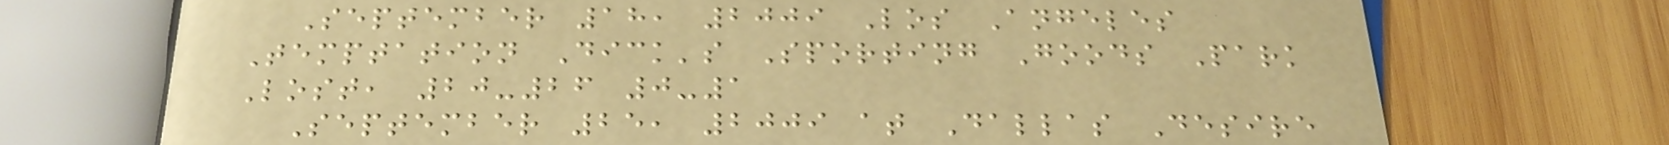September 18, 2009 Los Angeles
Temptation Dick's Sporting Goods Park
Lost, 20-26 0-1
September 25, 2009 at Dallas Desire
